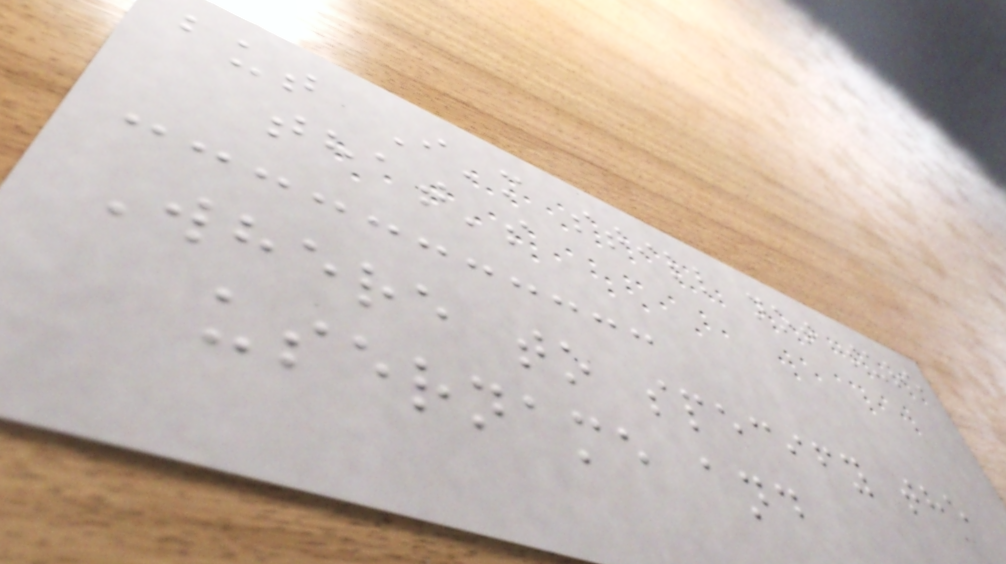but I'm still not sure
that's
Where to specify the
username and
